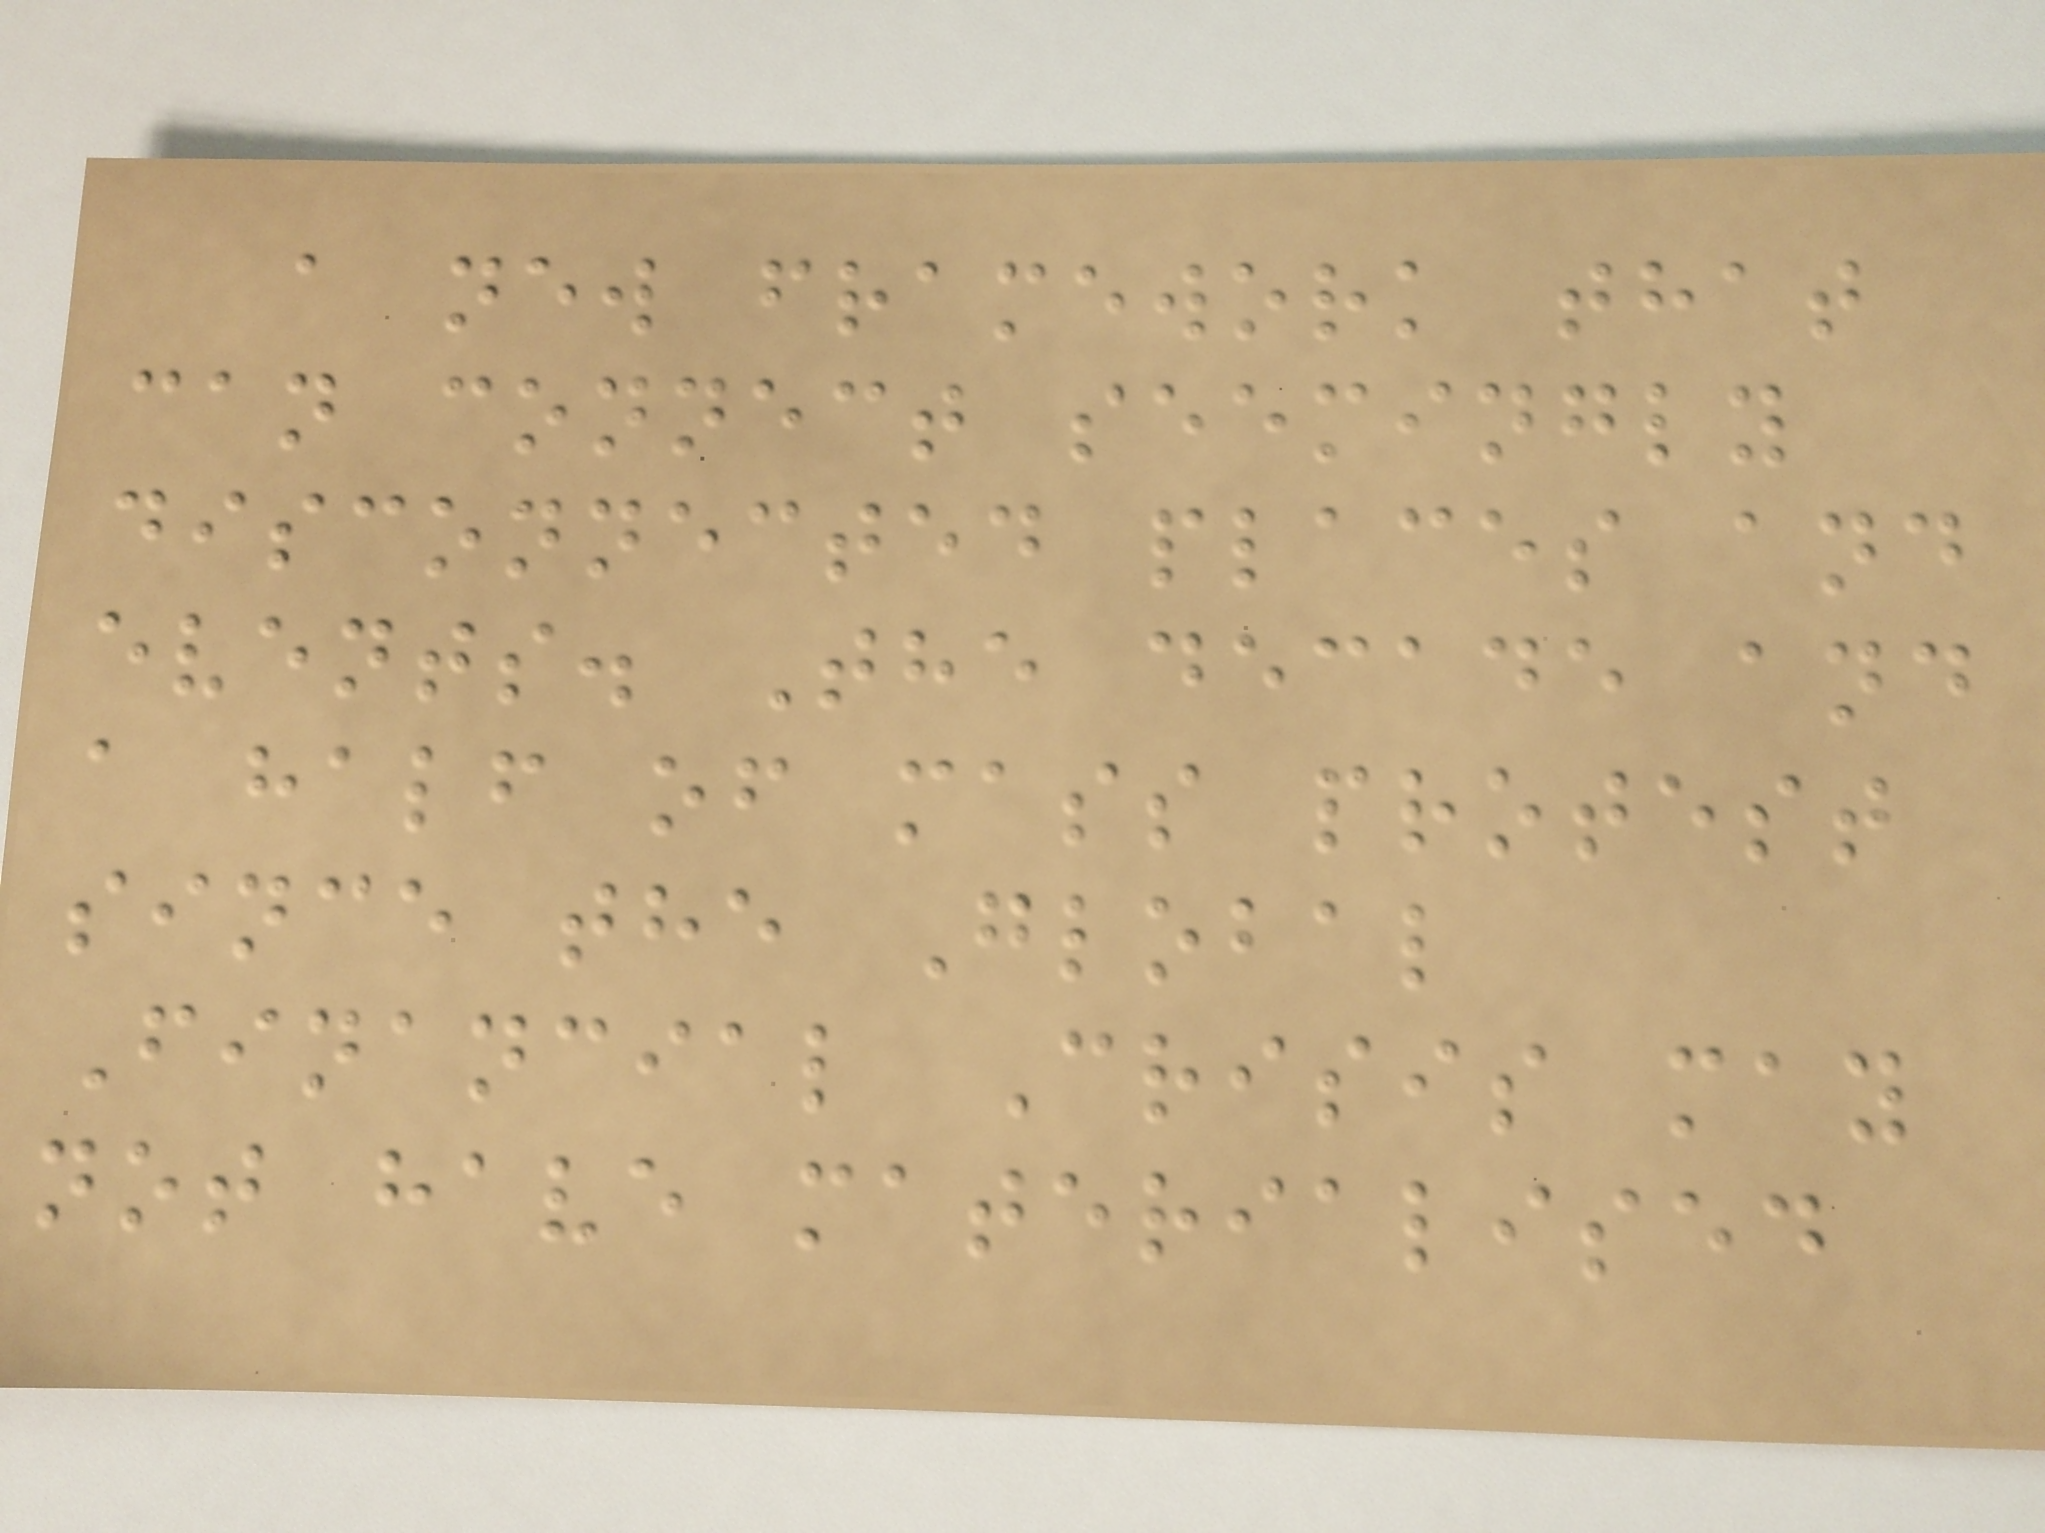a new framework that
can connect seemingly
disconnected places and
events. The decade and
a half of mass protest
since the Global
Financial Crisis may
not have materialised
